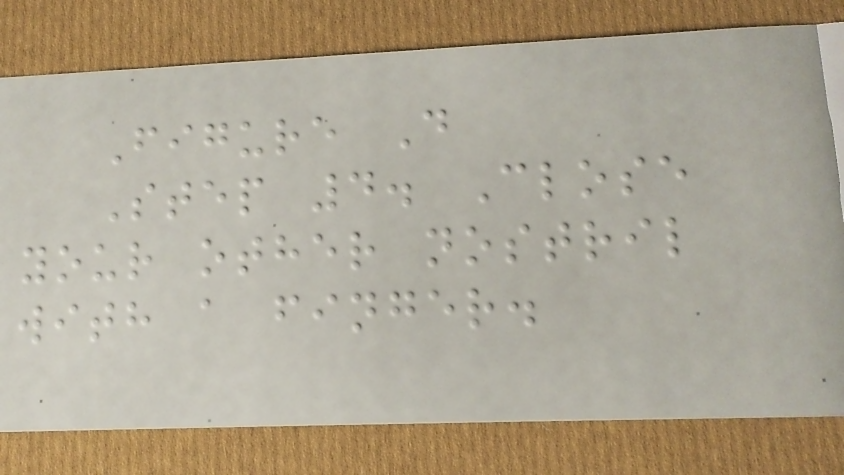Figure D
Step 4. Close
your other nostril
with a finger.
